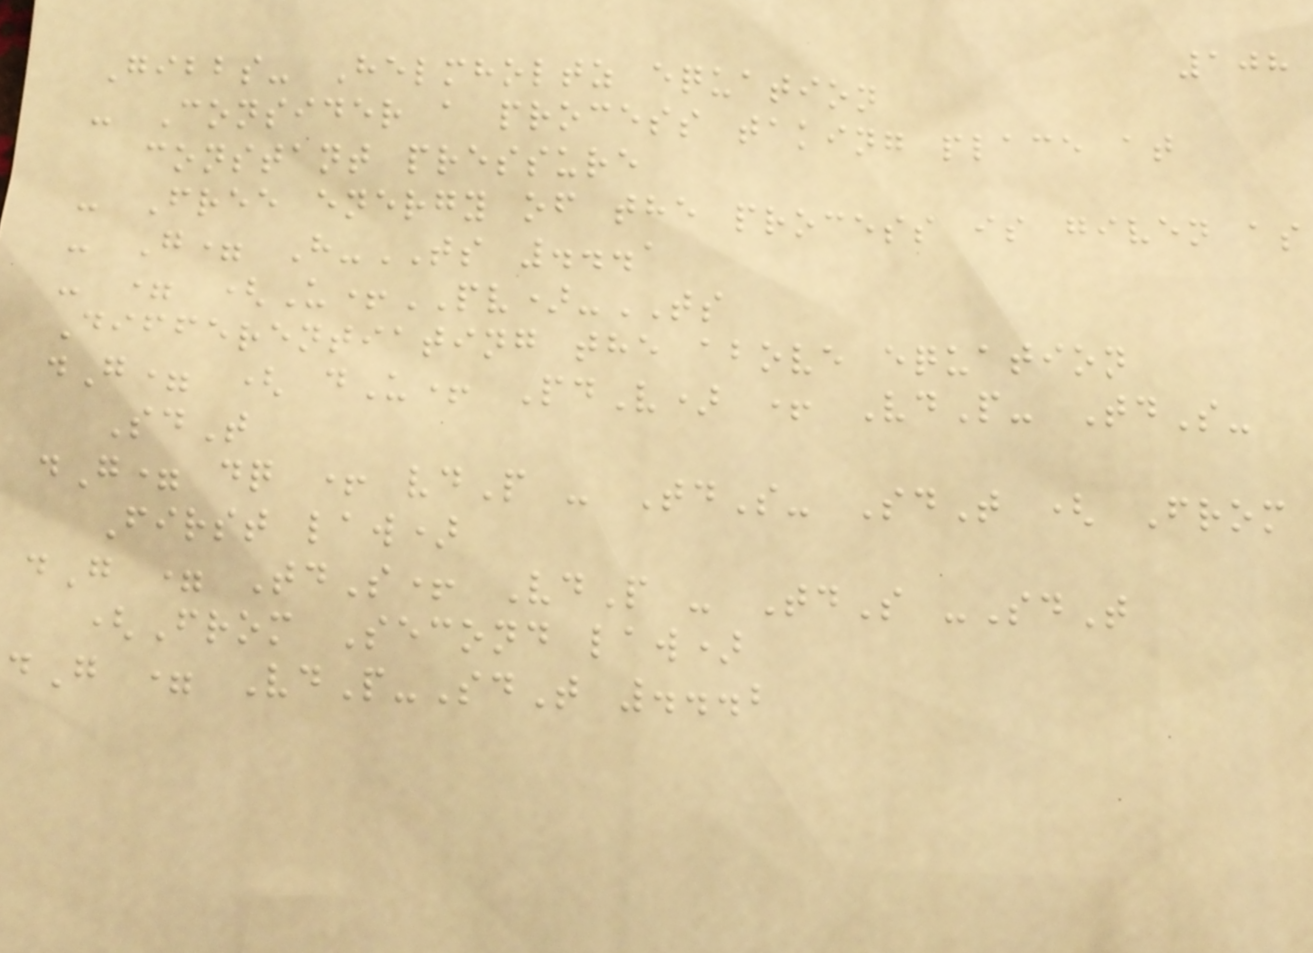108
Gibbs- Helmholtz equation
- Consider a process taking place at
constant pressure
- Free energy of the process is given as
- G= H-TS ...1
- = (U+PV)-TS
Differentiating the above equation
dG= ( dU+ PdV) + VdP- TdS-
SdT
dG= dq + vdP - TdS- SdT ( From
First law)
dG = TdS+ VdP - TdS -SdT
(From Second law)
dG = VdP-SdT ...2
